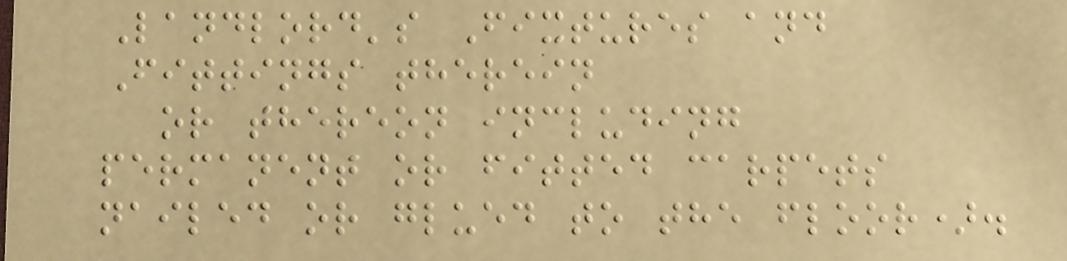Landlord's Fixtures and
Fittings therein
or thereon including
permanent or fitted carpets
nailed or glued to the floor).
